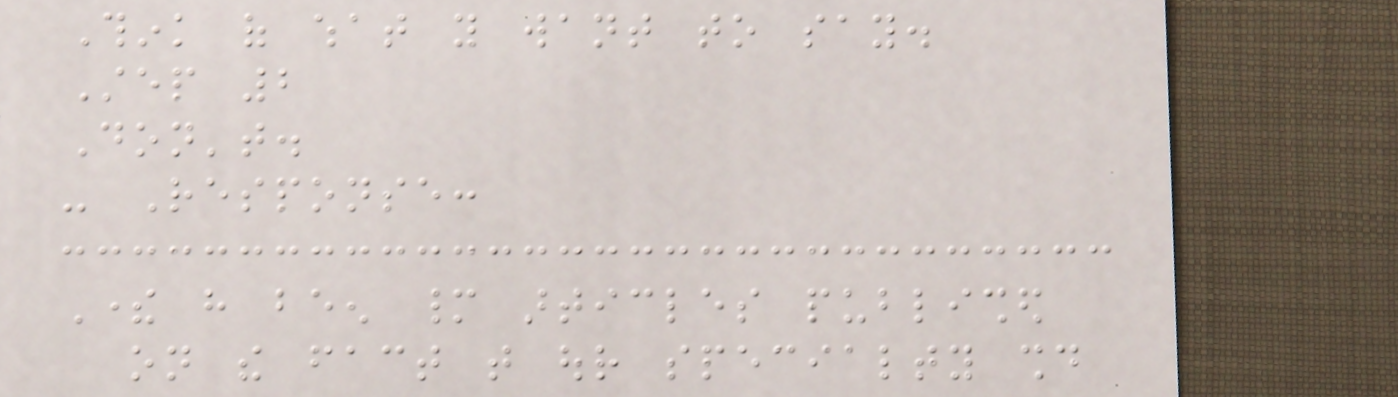Think of what you want to say.
Step 2
Don't.
- Response:
There have been many articles published
on the fact that our specialty should
